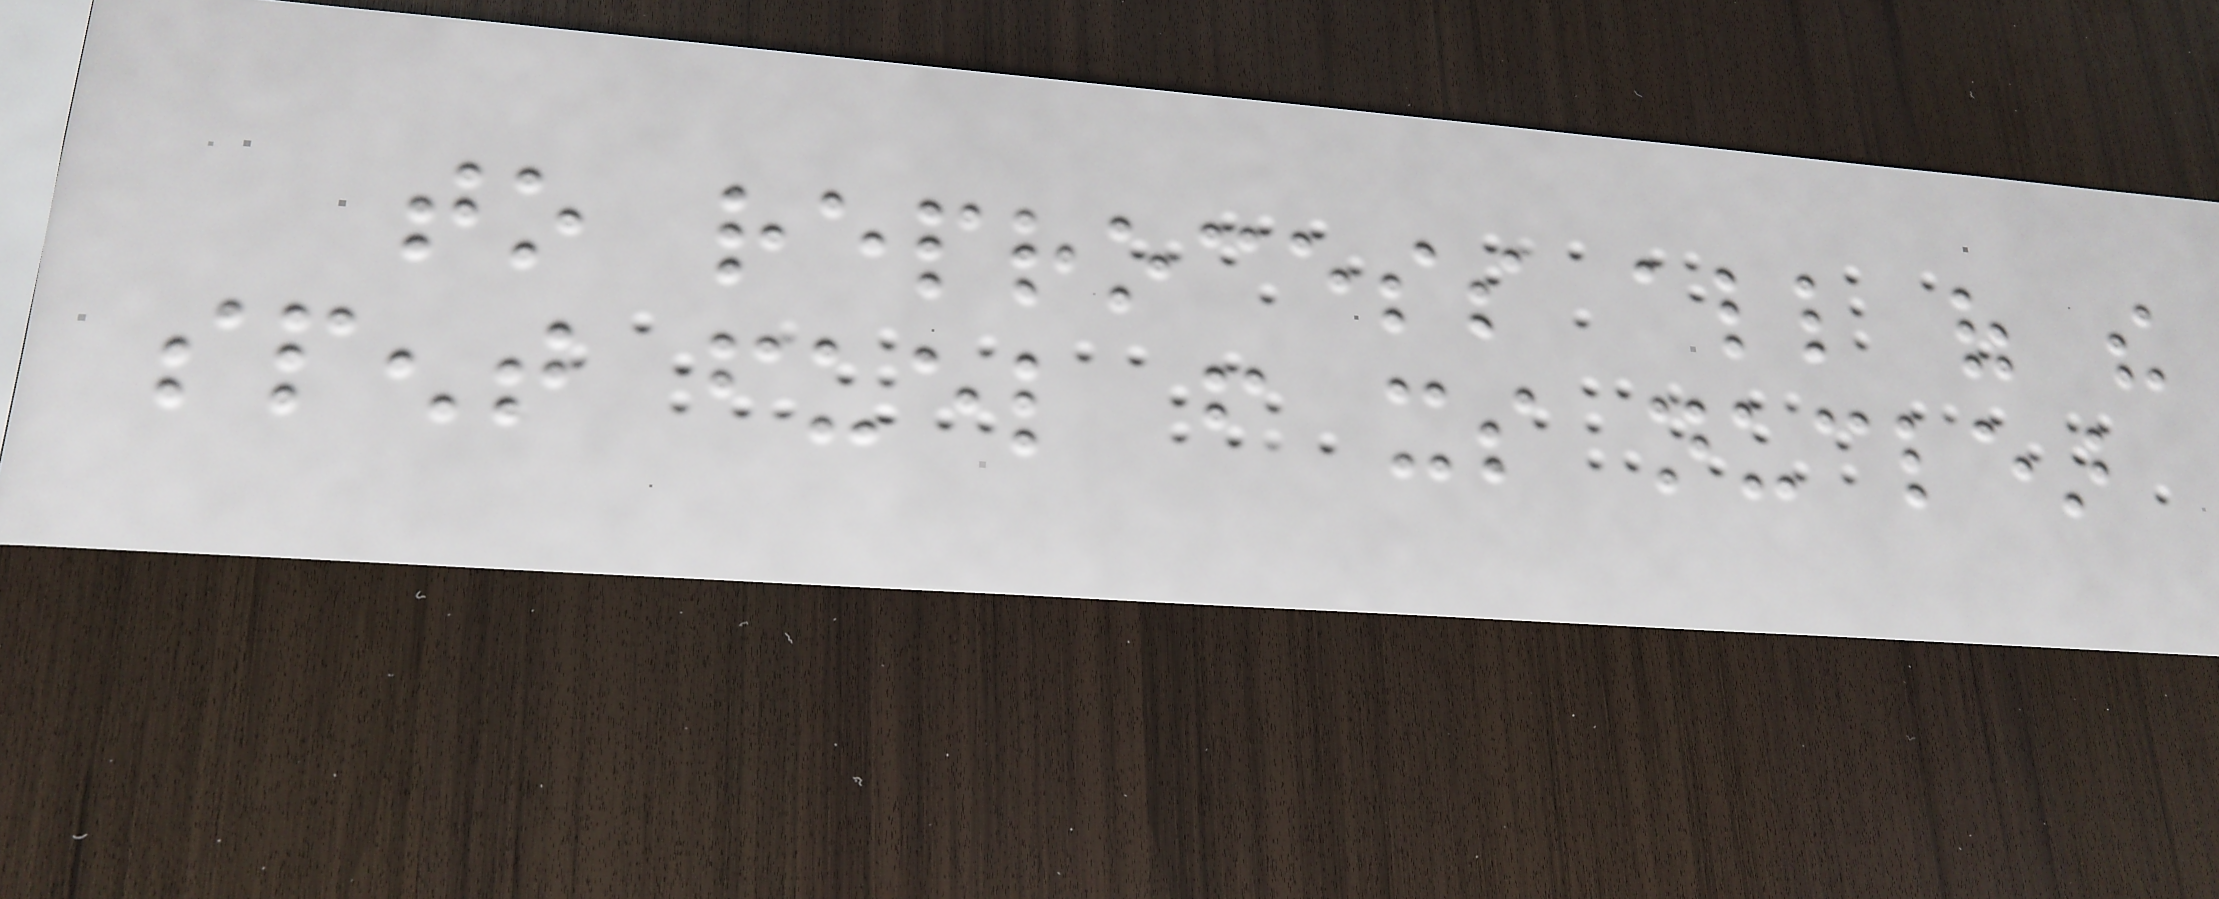to reprocess all of the
spent fuel from its nuclear
